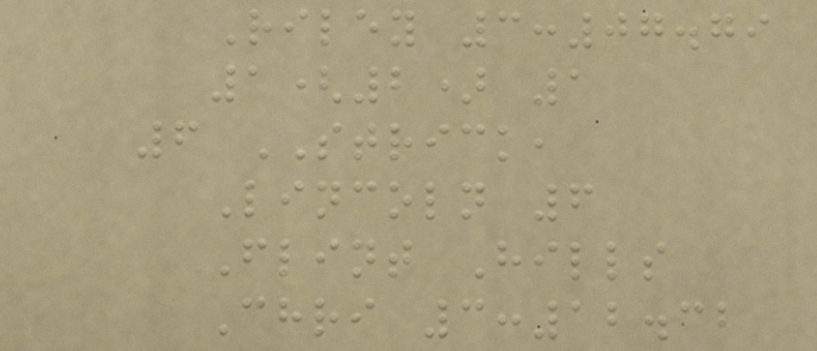Riley 3:07.79
1(2) 1
6 STRICK,
Lincoln 6
Flint Hills
Chri 3:12.32
